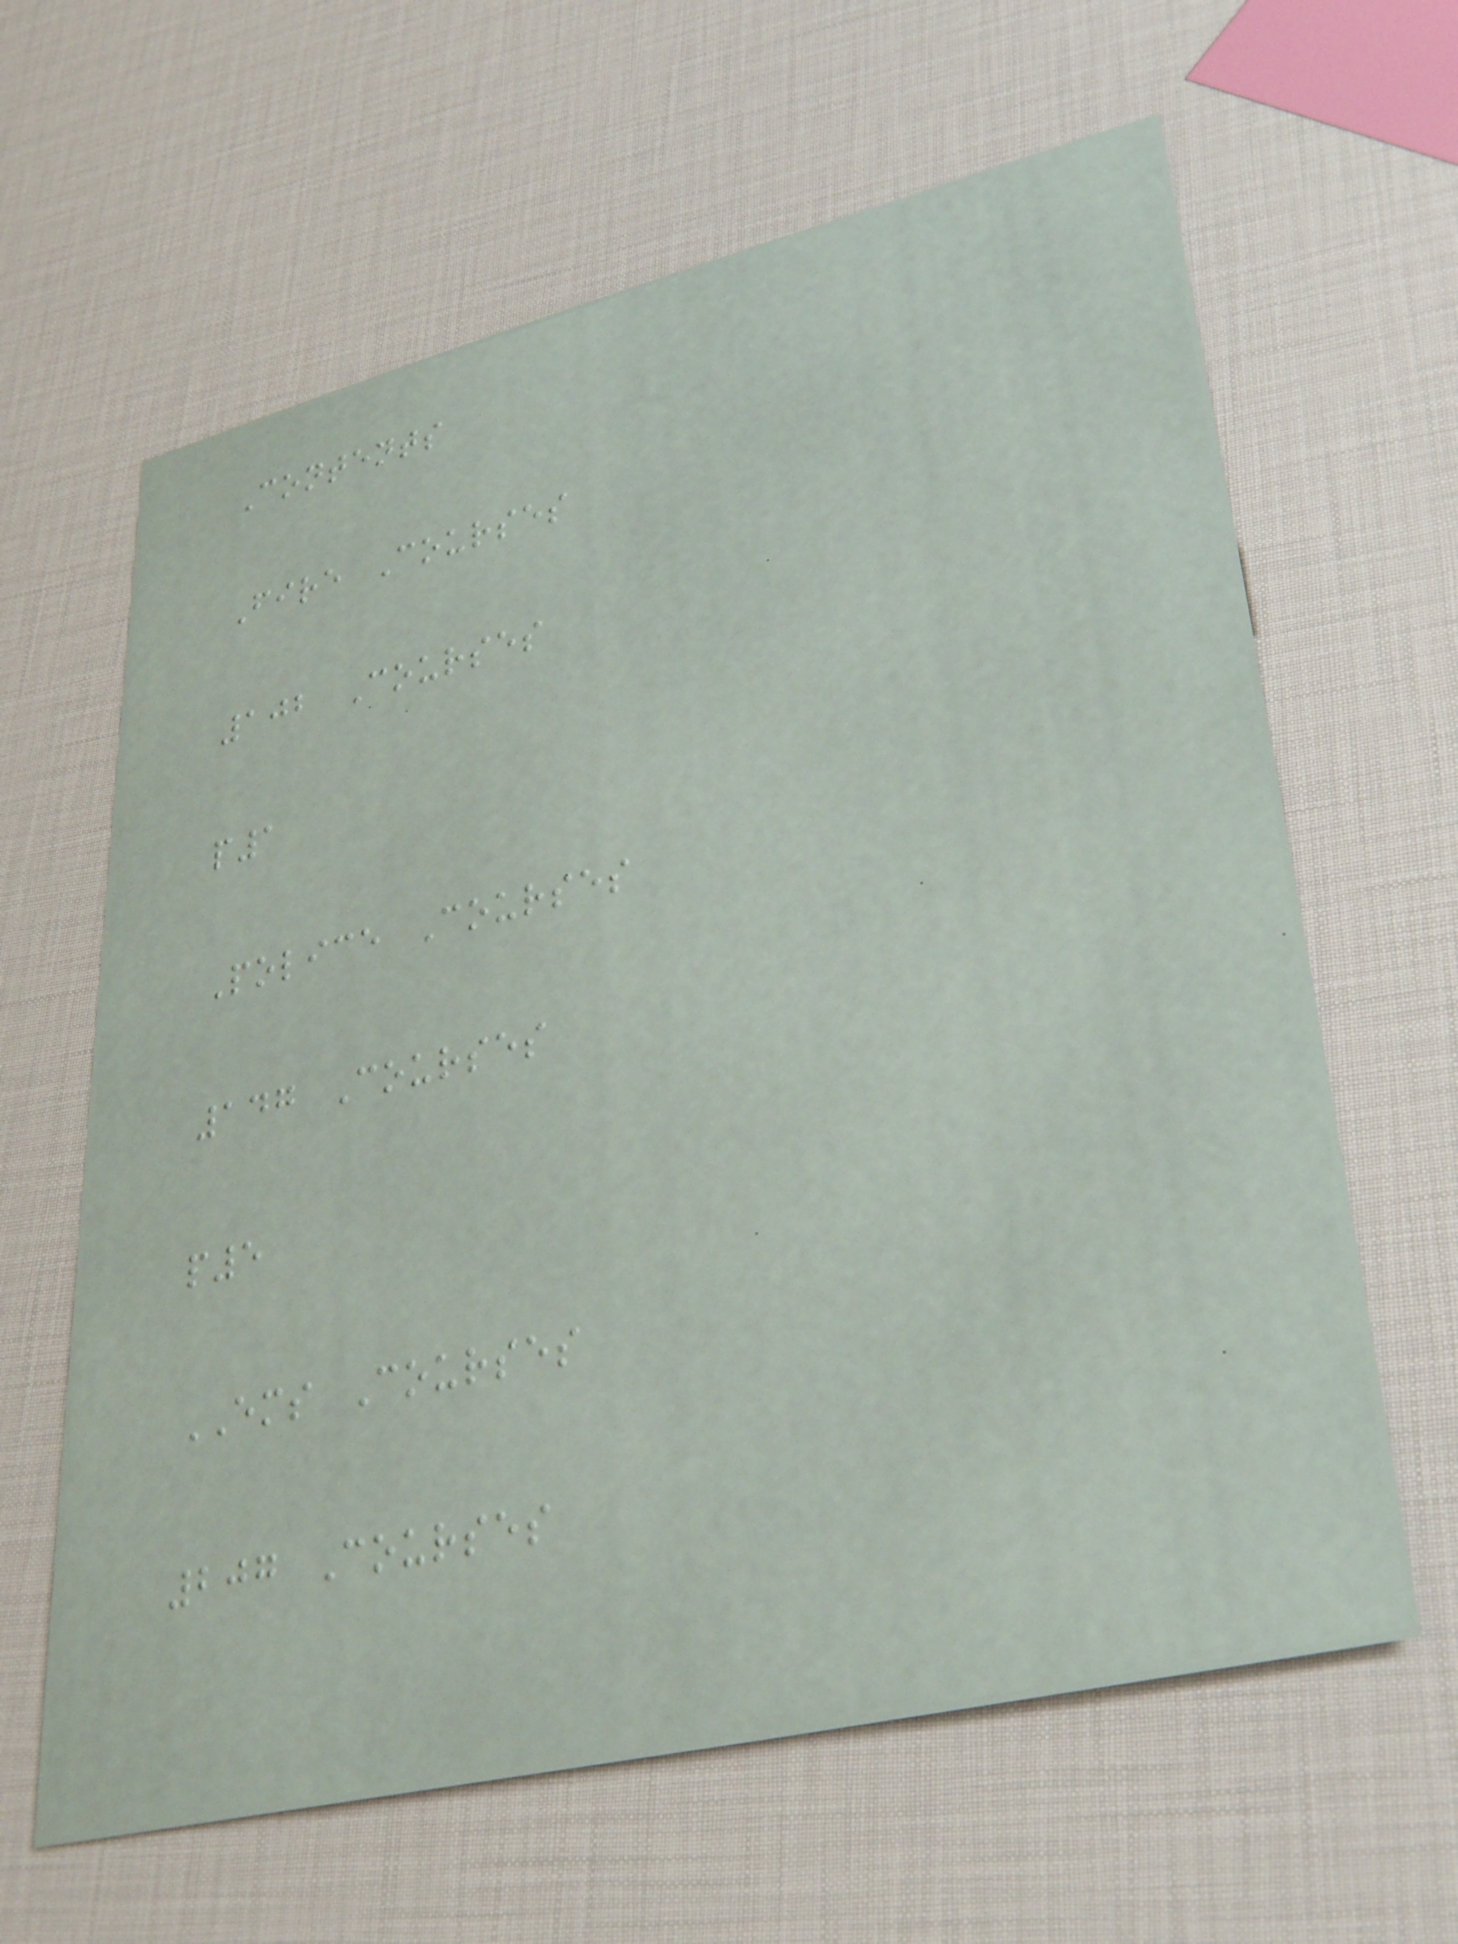Contents
Fire Courses
102 Courses
p1
Police Courses
147 Courses
p5
EMS Courses
207 Courses
